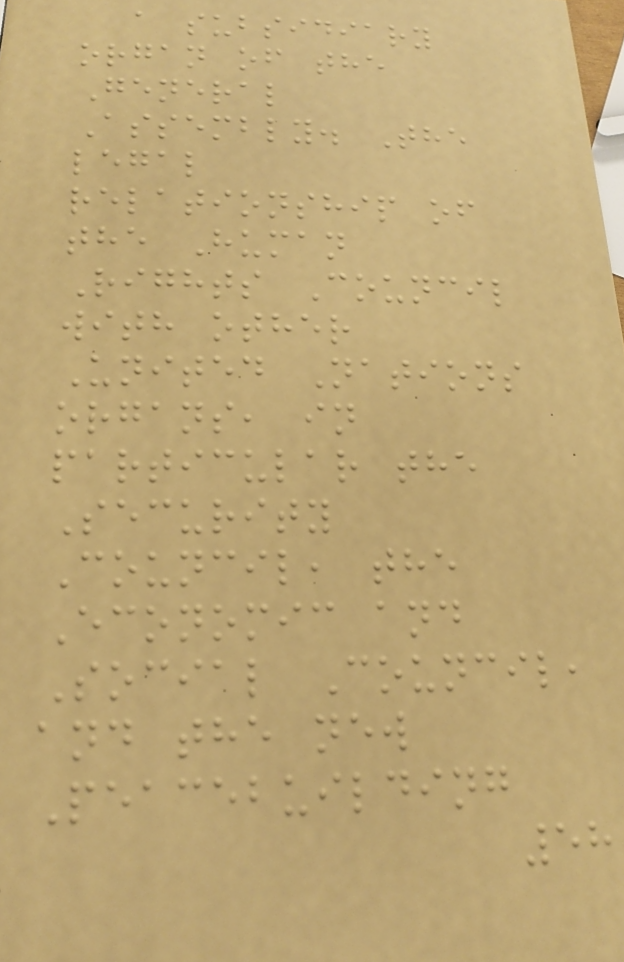a subsidiary
organ of the
General
Assembly. The
legal
relationship of
the Human
Rights Council
with other
United Nations
organs, in
particular the
Security
Council, the
Economic and
Social Council,
and the new
Peacebuilding
58
